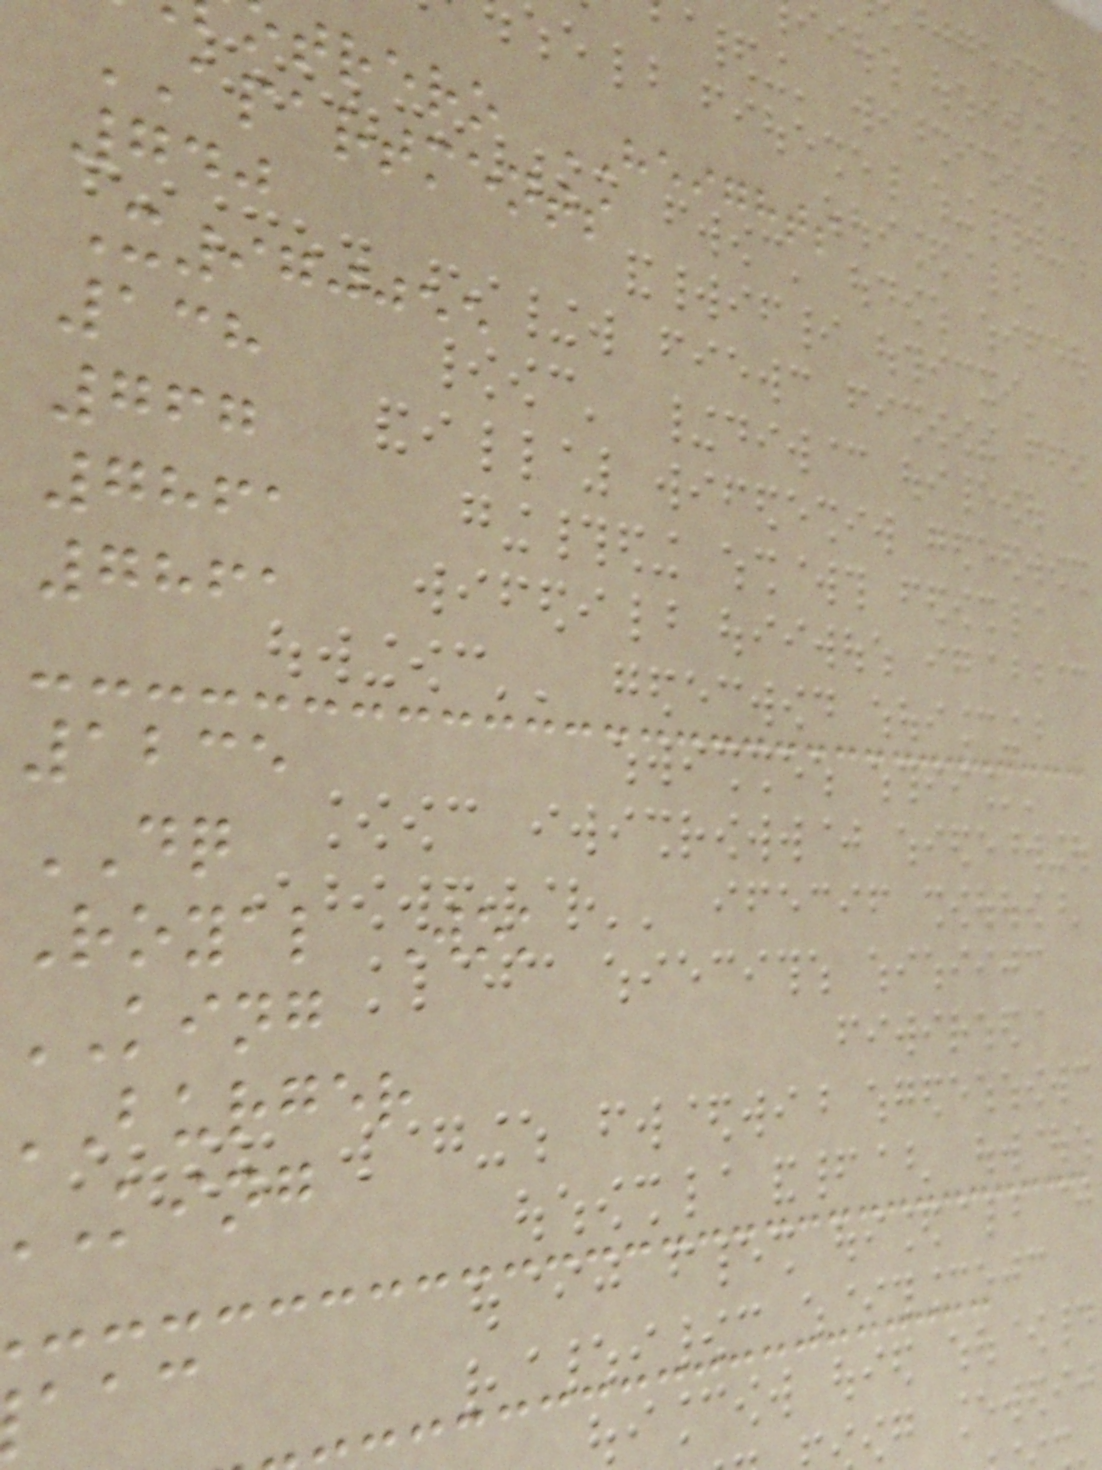trero HEIGHTS
APARTMENTS
740
X970055
138
767
7861
7861
1235
DQ
Royal Wok
KING
burger
king
